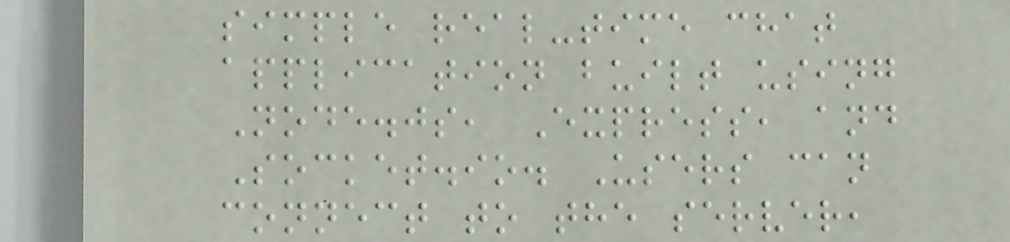simple real-time chat
application built using
Node.js, Express, and
Socket.io. Users can
connect to the server,
